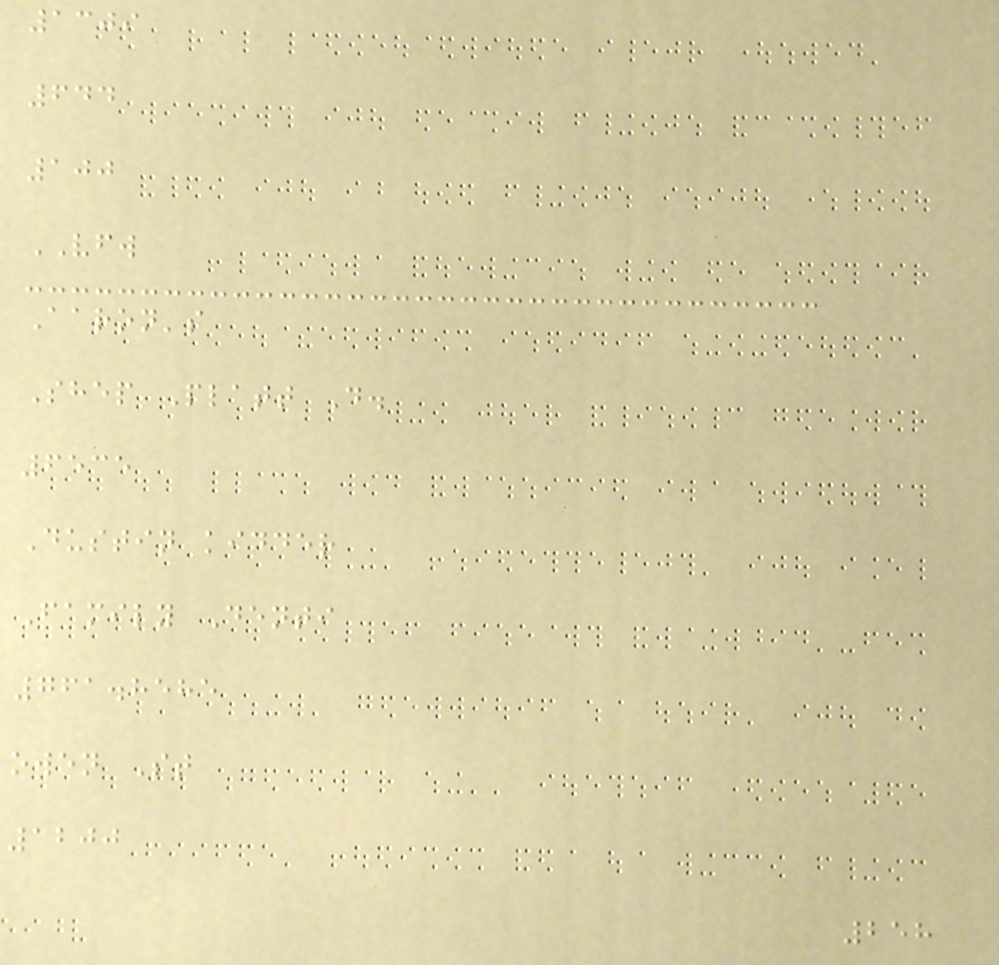1309
644
100
VFW
Aaron's
Shep Platt D.
6535
Dustin kidder
Family Denti
761.8585
owen St
1200
258
